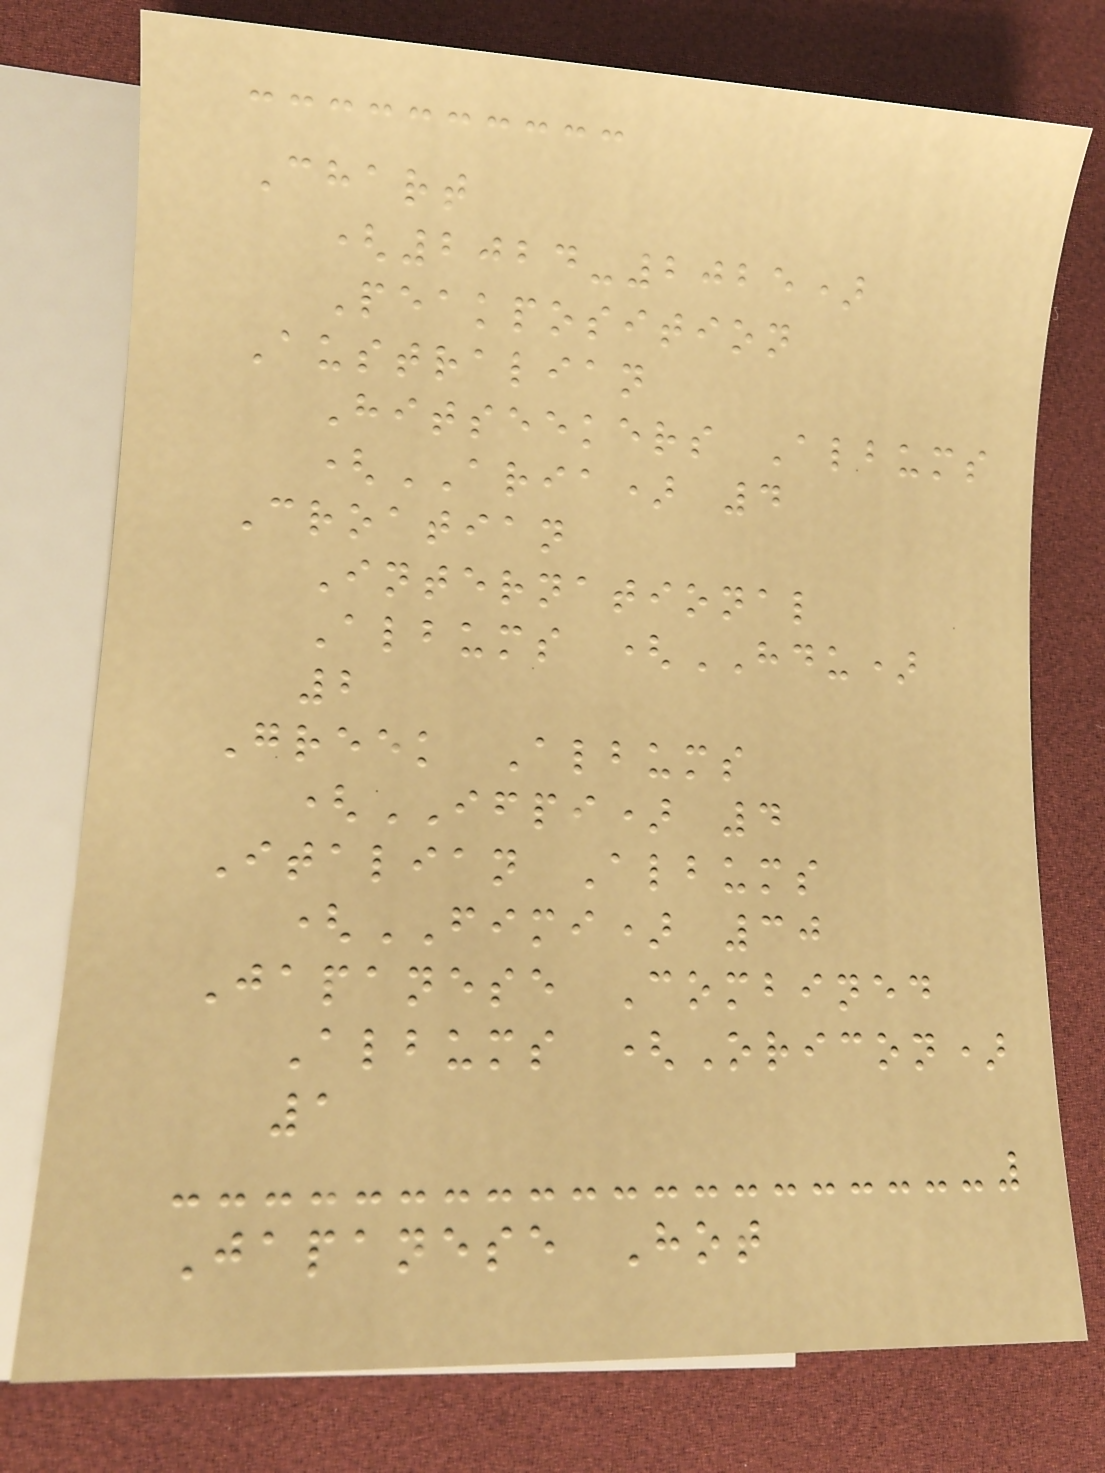Chart
(2024-2025)
Peakposition
Australian
Hitseekers Albums
(ARIA) 4
Croatian
International
Albums (HDU)
2
Greek Albums
(IFPI) 4
Italian Albums
(FIMI) 30
Japanese Combined
Albums (Oricon)
1
Japanese Hot
